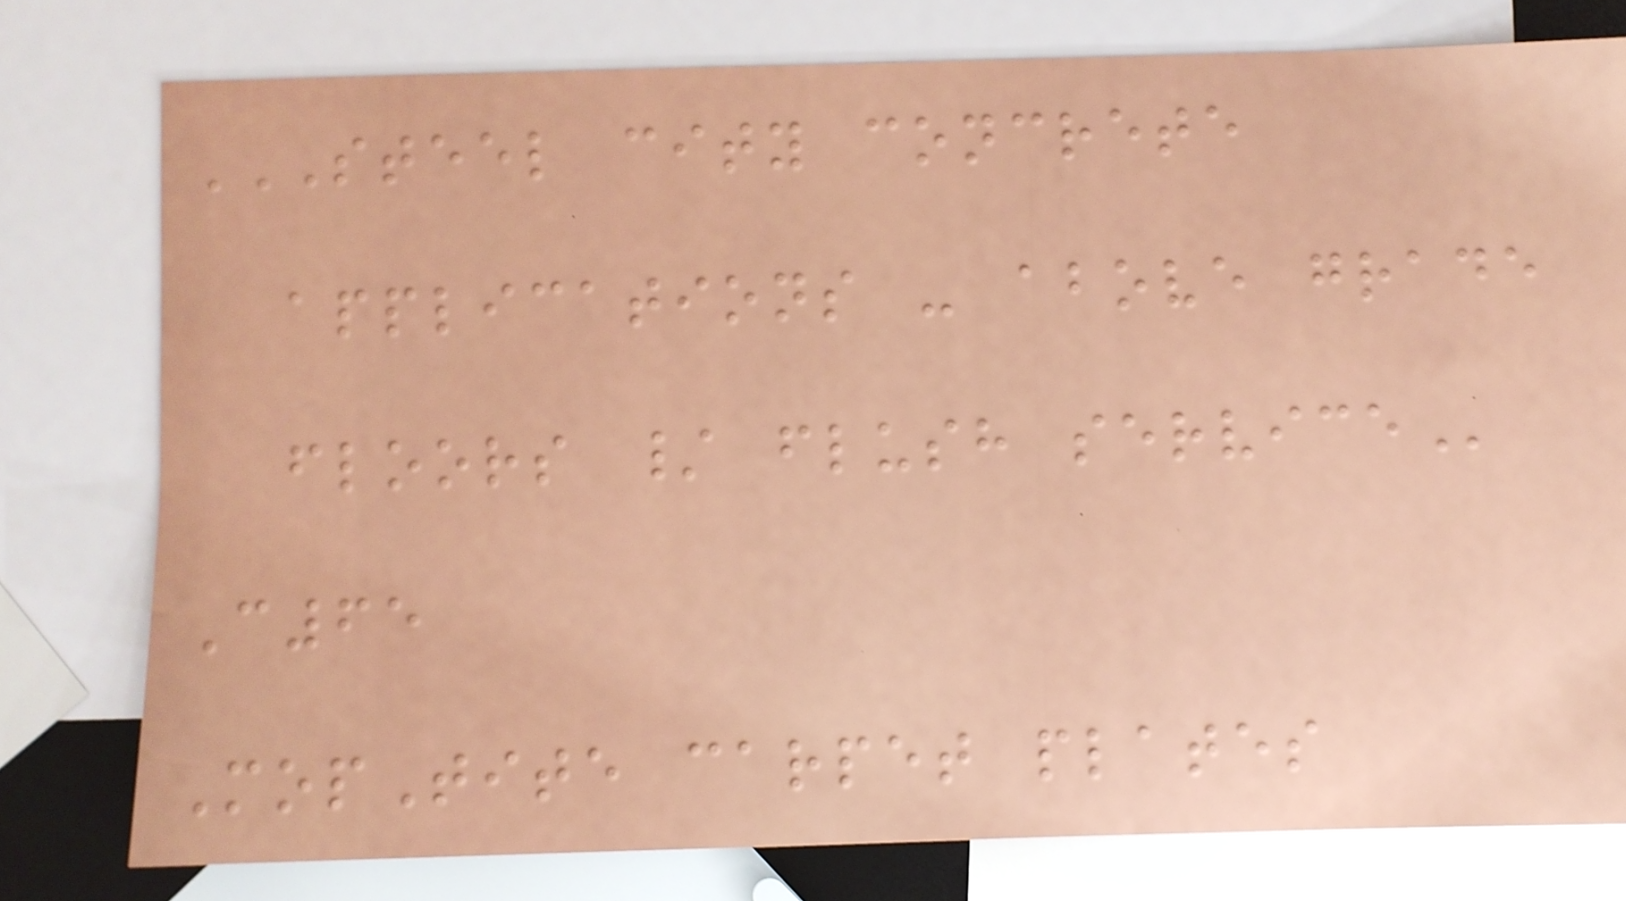STEEL CITY CONCRETE
APPLICATIONS - ABOVE GRADE
FLOORS / FLUSH SERVICE
C65
MopTite carpet plates
